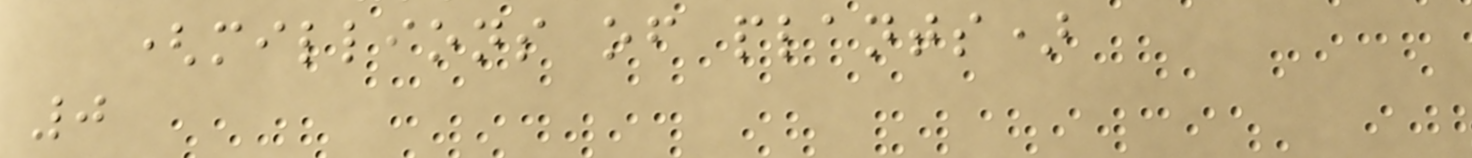(millions of plants)
0
